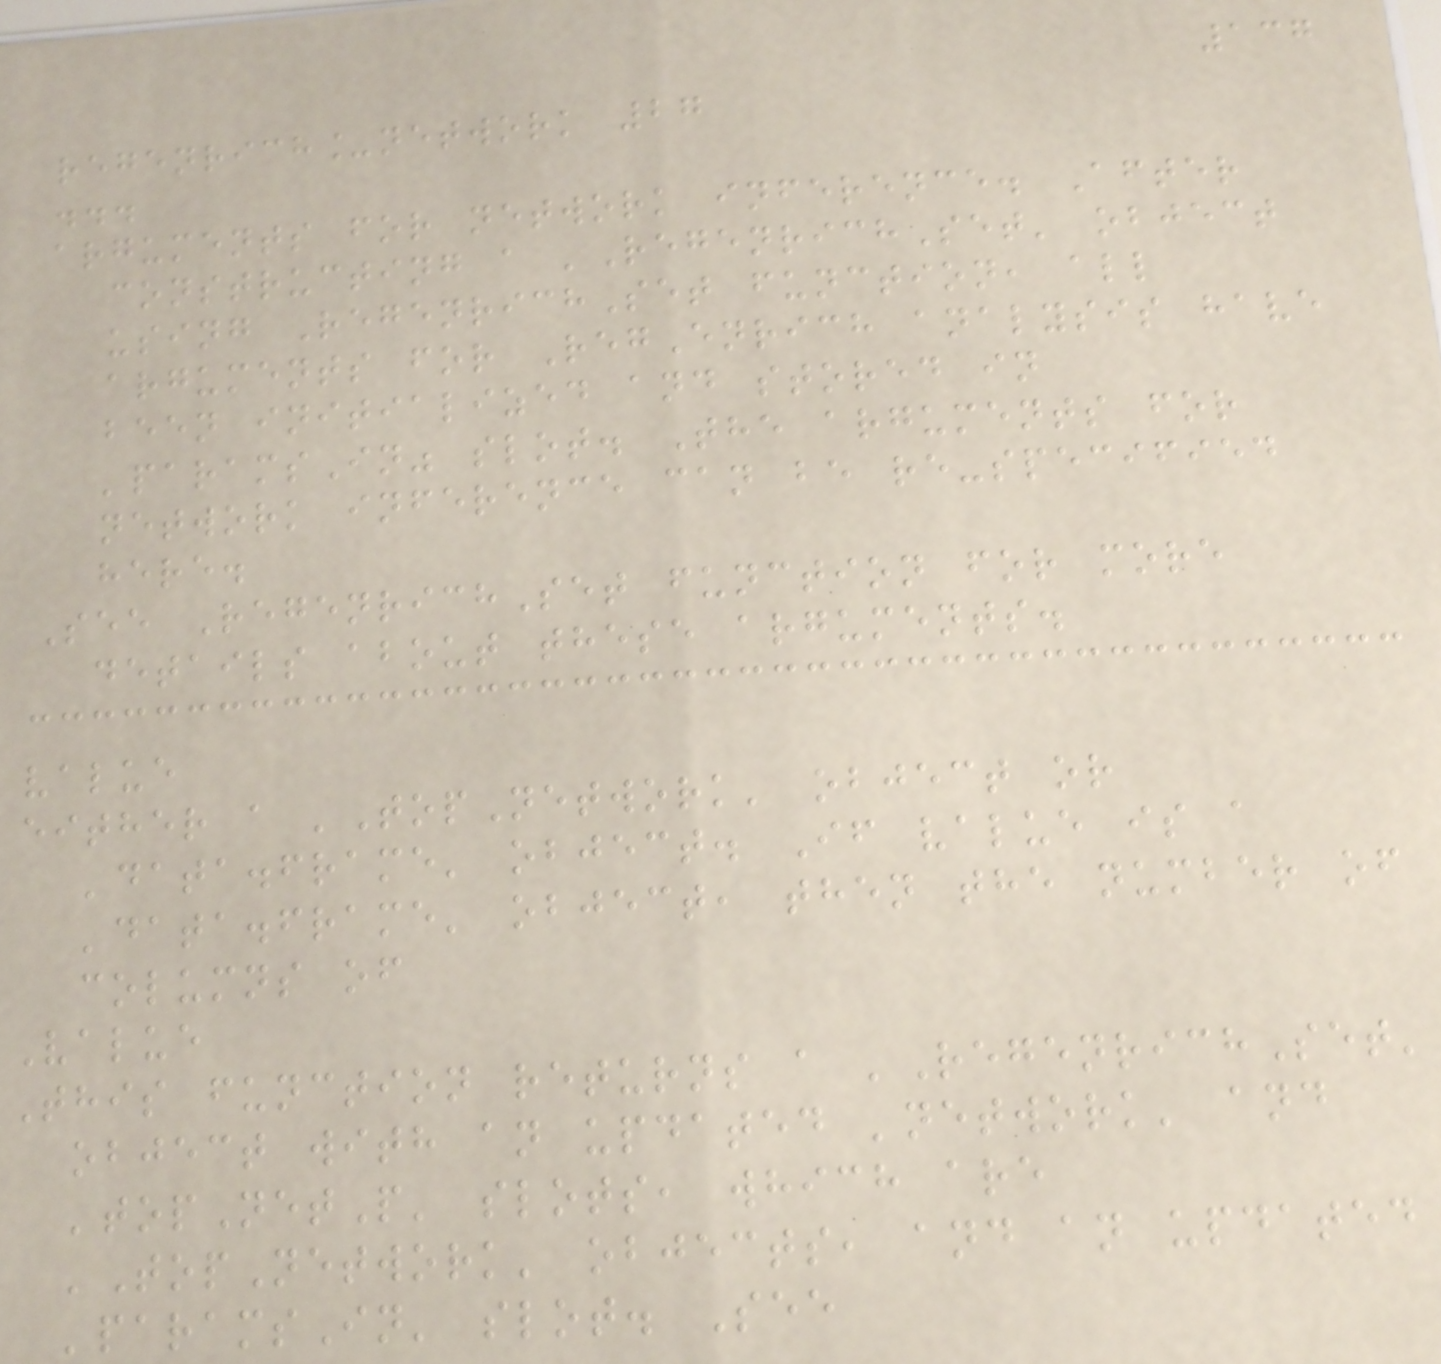137
regenrich_network 27
...
arguments for network inference. After
constructing a 'RegenrichSet' object
using RegenrichSet function, all
arguments for RegEnrich analysis have
been initialized and stored in
'paramsIn" slot. The arguments for
network inference can be re-specified
here.
See RegenrichSet function for more
details about these arguments.
value
either a 'TopNetwork' object or
'data.frame' object. If value is a
'data.frame' object, then the number of
columns of
Value
This function returns a 'RegenrichSet'
object with an updated 'network' and
'topNetP' slots, which are
'TopNetwork' objects, and an updated
'paramsIn' slot. See
